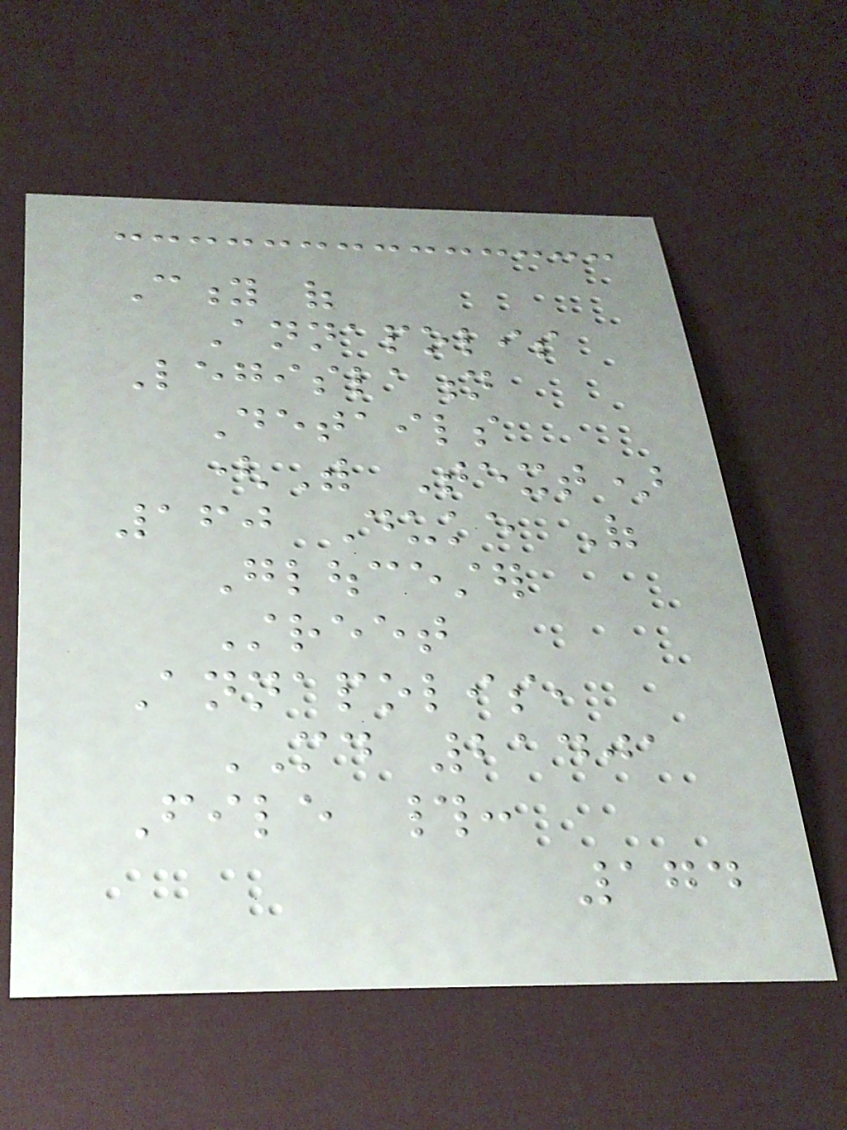City of
Annapolis
Legislation
Details
(With Text)
160 Duke Of
Gloucester
Street
Annapolis,
MD 21401
File #:
174
